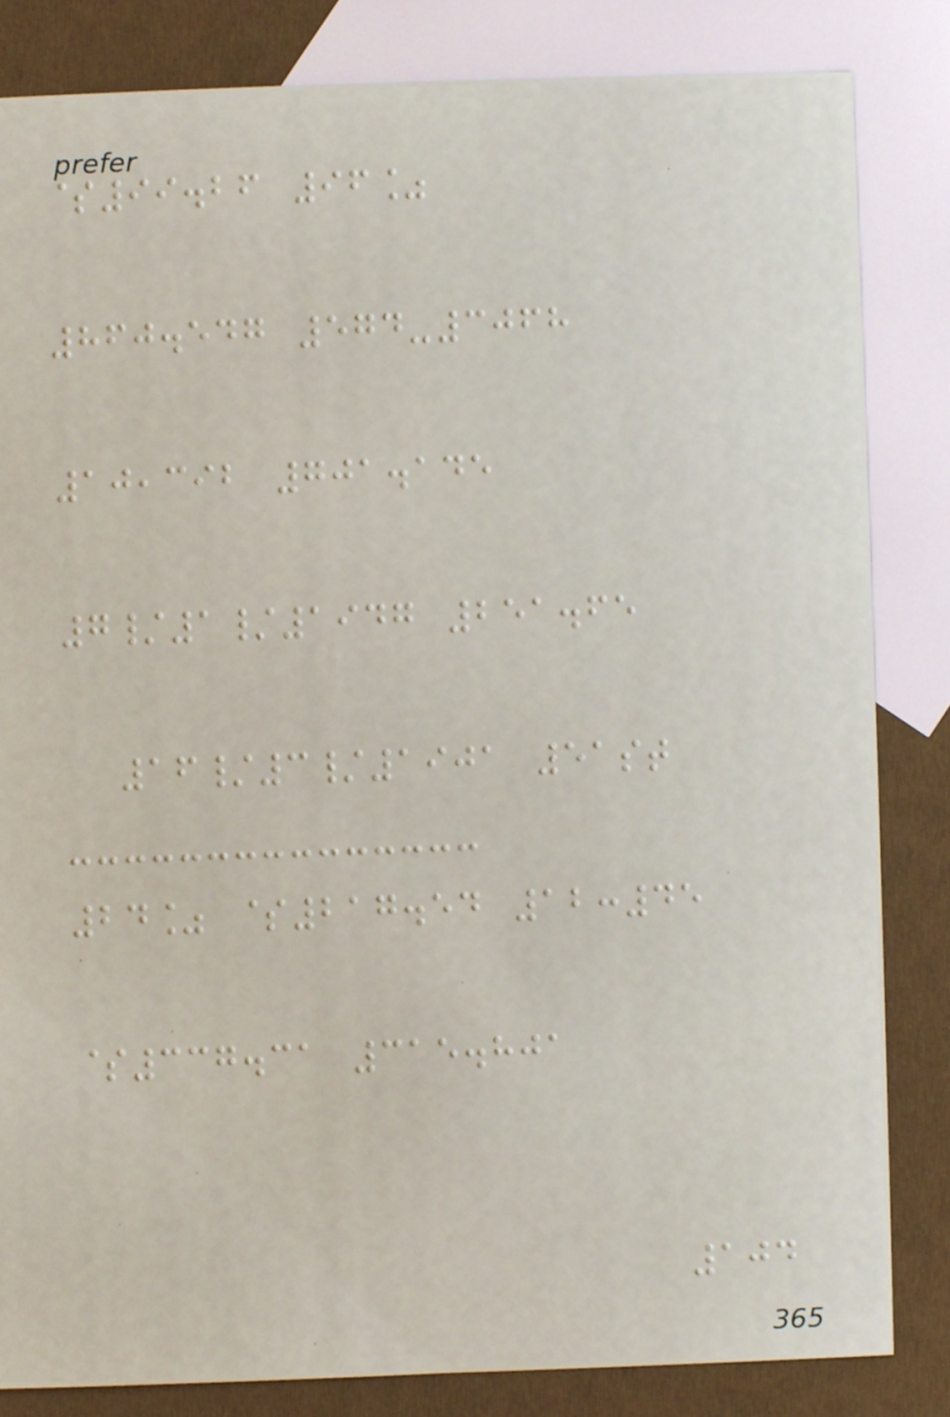$99.26 96%
860.547 574-3068
10,392 701.145
7/1/1947 251.65
16/3/1901 51st
24% $217.54 12:45
$337.31 315.801
104
